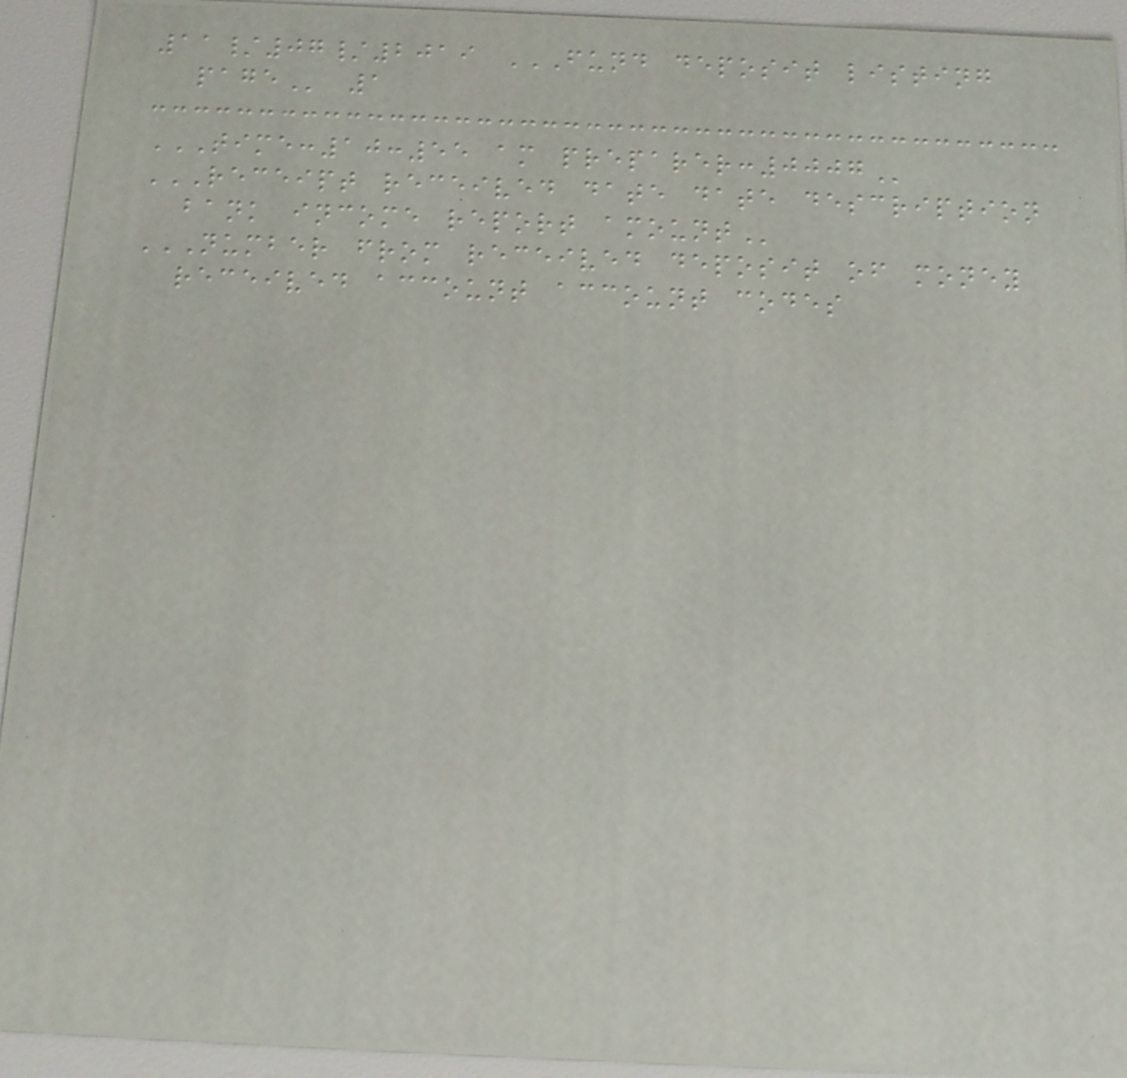11/07/2019 FUND DEPOSIT LISTING
PAGE 1
TIME:10:55 AM PREPARER:0007
RECEIPT RECEIVED DATE DATE DESCRIPTION
BANK INCOME REPORT AMOUNT
NUMBER FROM RECEIVED DEPOSIT OF MONEY
RECEIVED ACCOUNT ACCOUNT CODES
